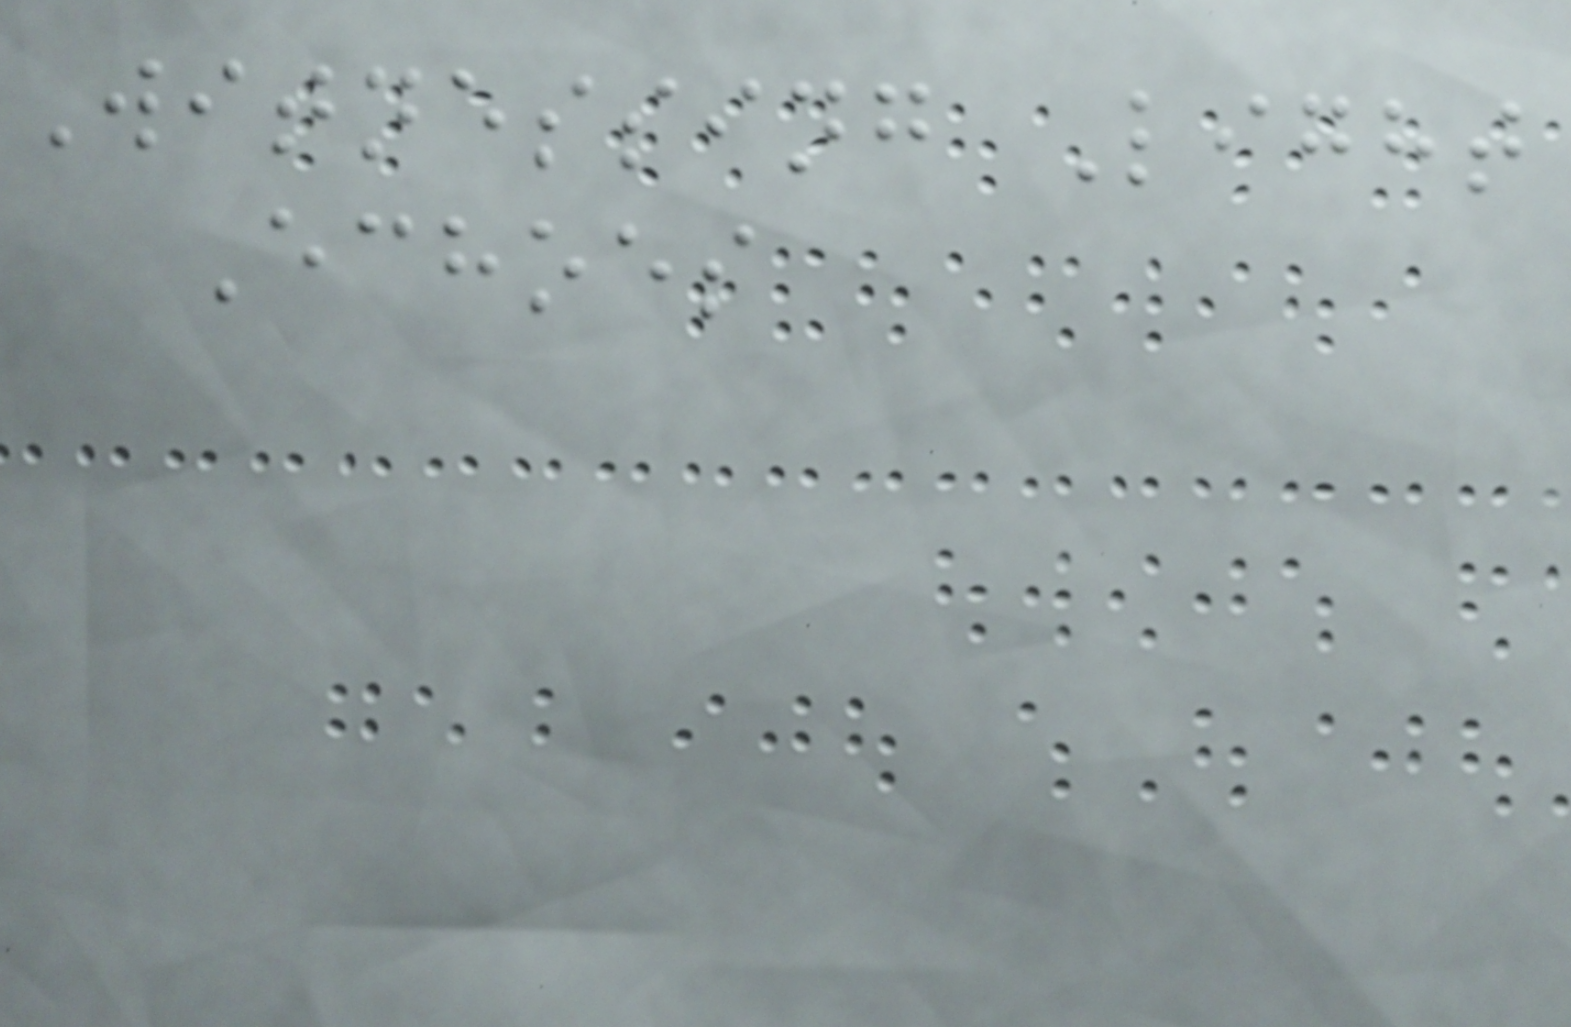Witnessing Light
Echoes
